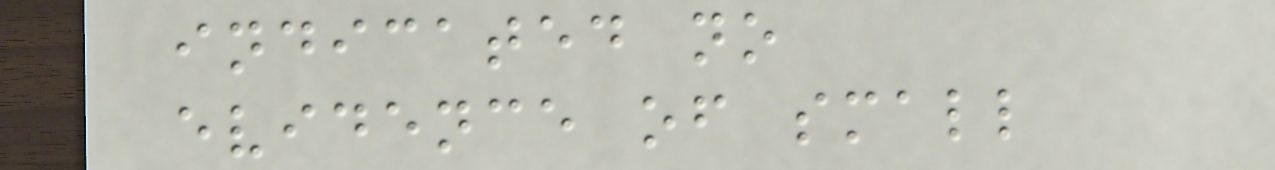indicated no
evidence of small
